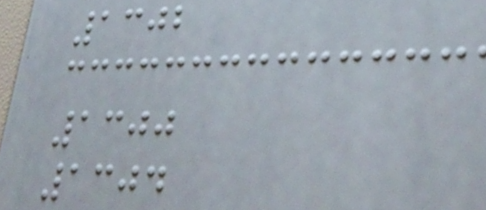1302
1300
1304
